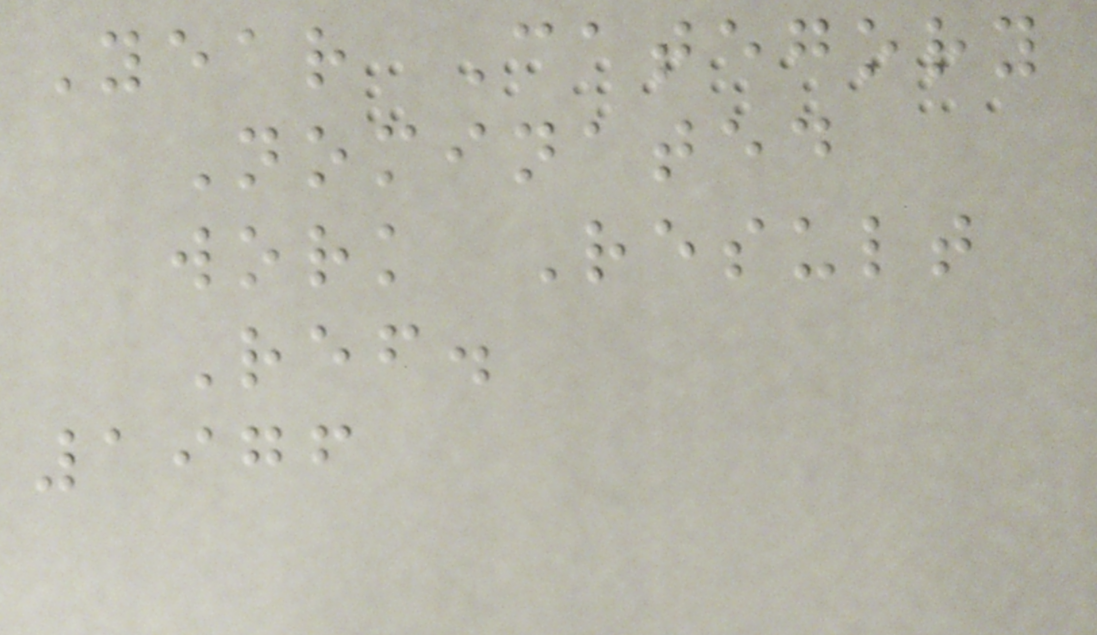Year Category
Nominated
work Result
Ref.
1976
